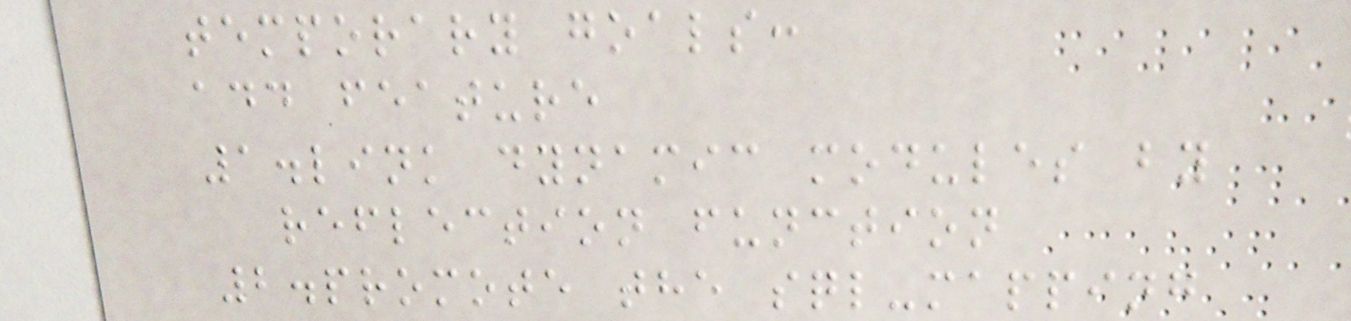temporary goals:
add feature
1.link dynamic modules by
reflection function
2.promote the sql-mapping
